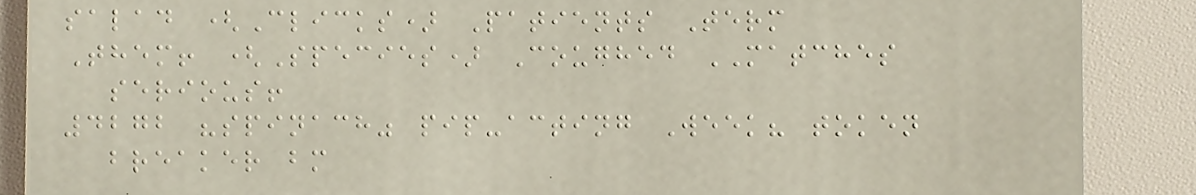salad (Clicks) Patients Term
Them! (Species) Coughed MATCHES
serious!
4272 "spinach" pip-acting Week? token
breaker bm
